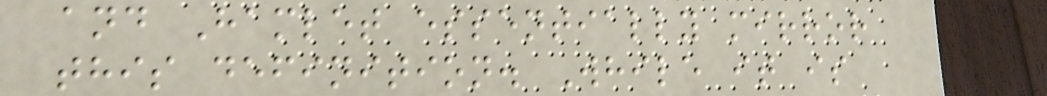and Hamlet essentially mirror
this definition. While it is
